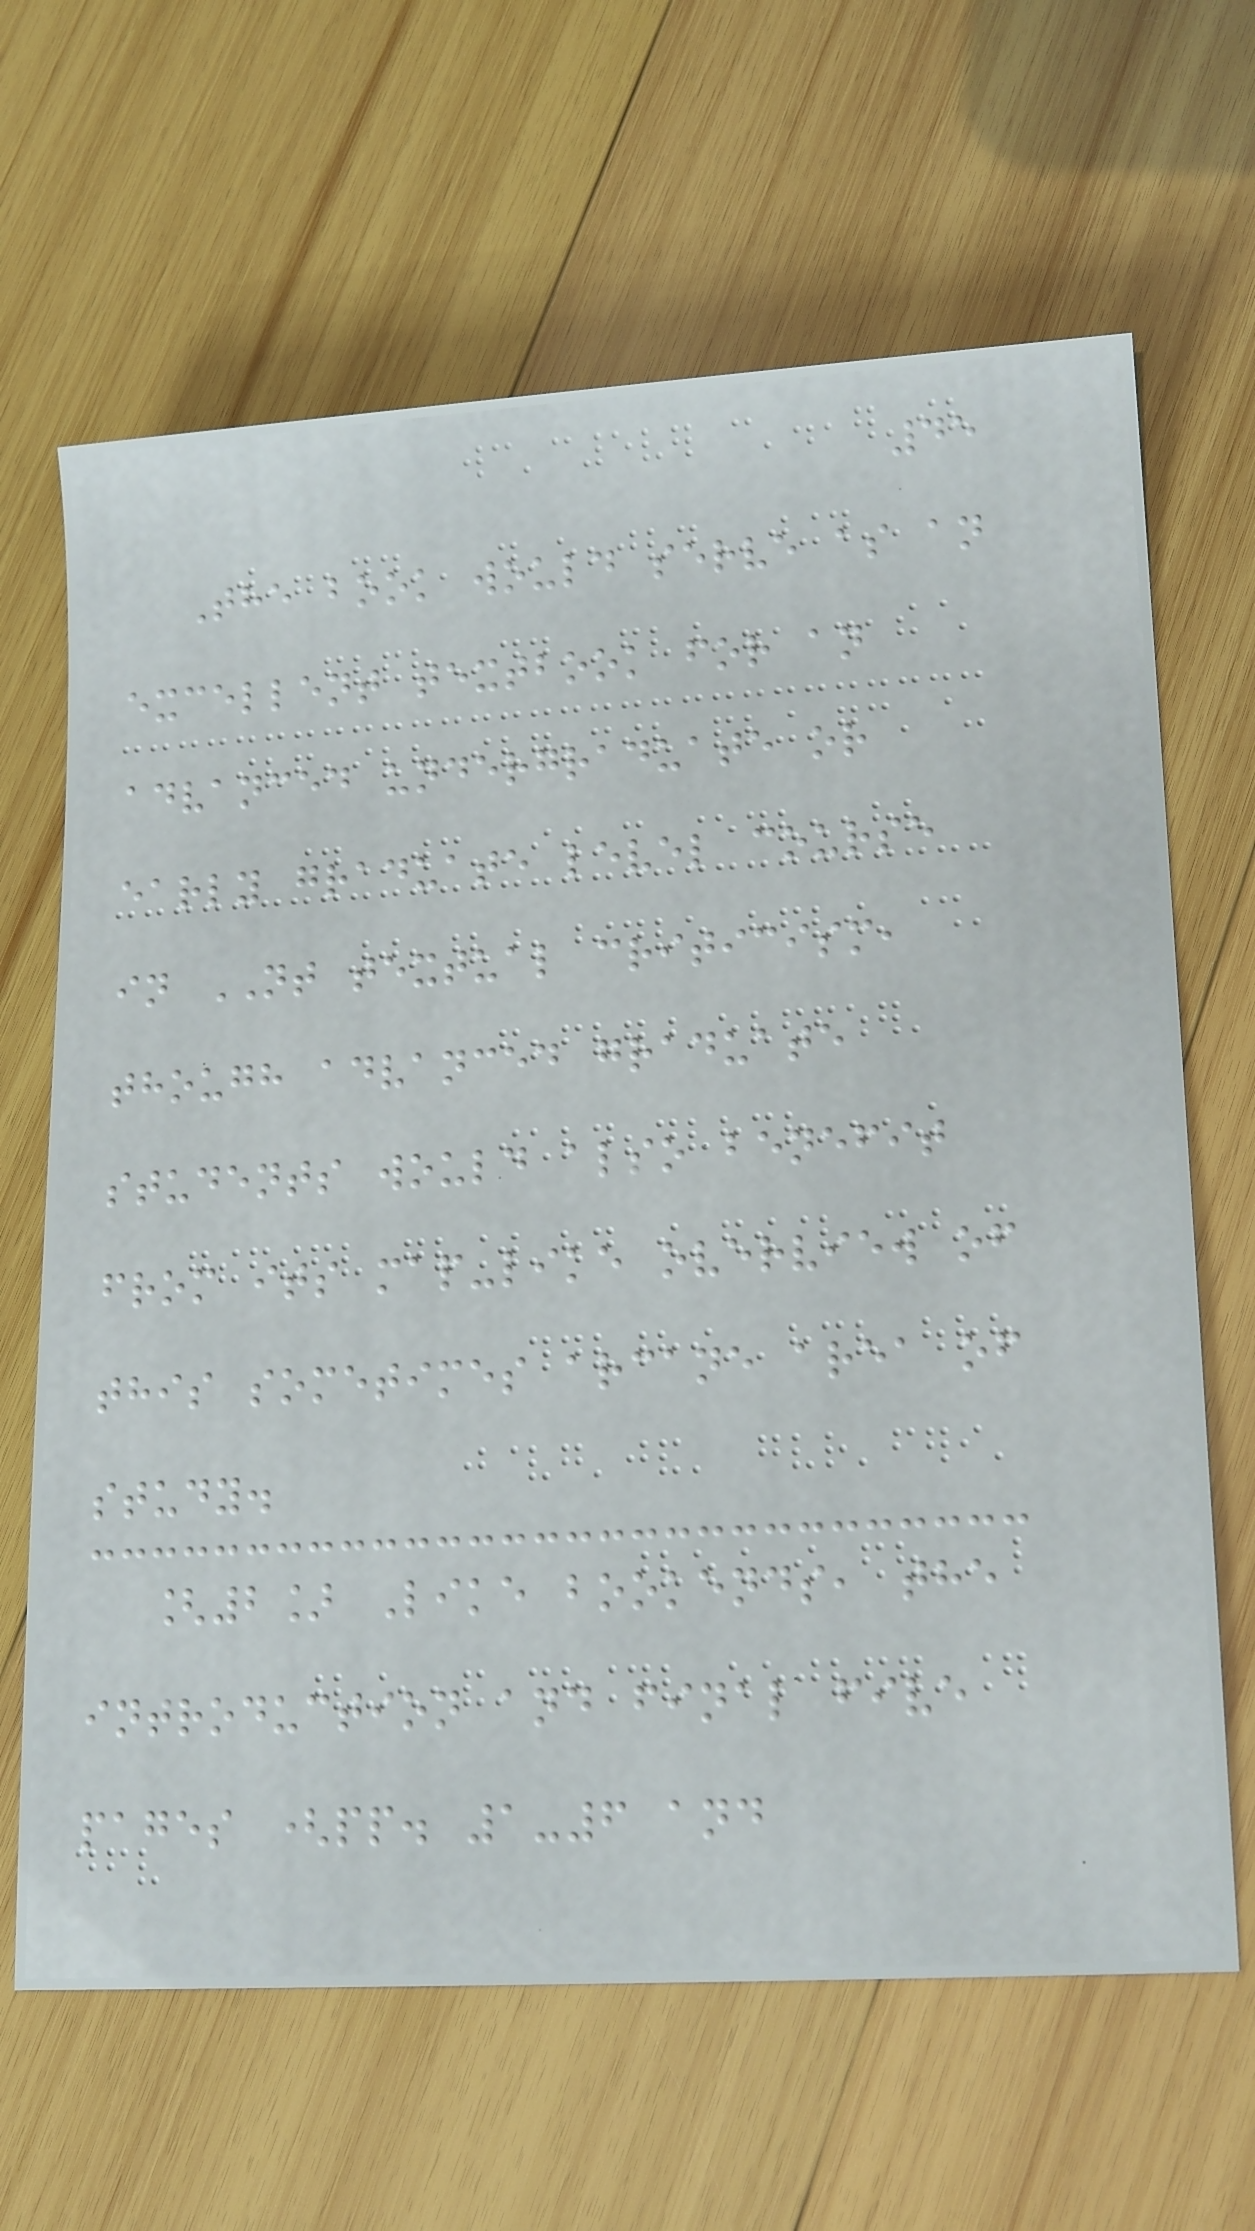45
The book would serve as an
excellent textbook for an
advanced undergraduate or
early graduate level course
in NT textual criticism,
though advanced graduate
students would also benefit
from its map-like overview of
this sometimes arcane area of
study.
[2] Like bookends, the
introduction and final five
pages (pp. 1-6 and
